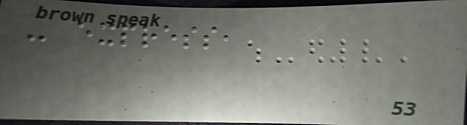- express,
